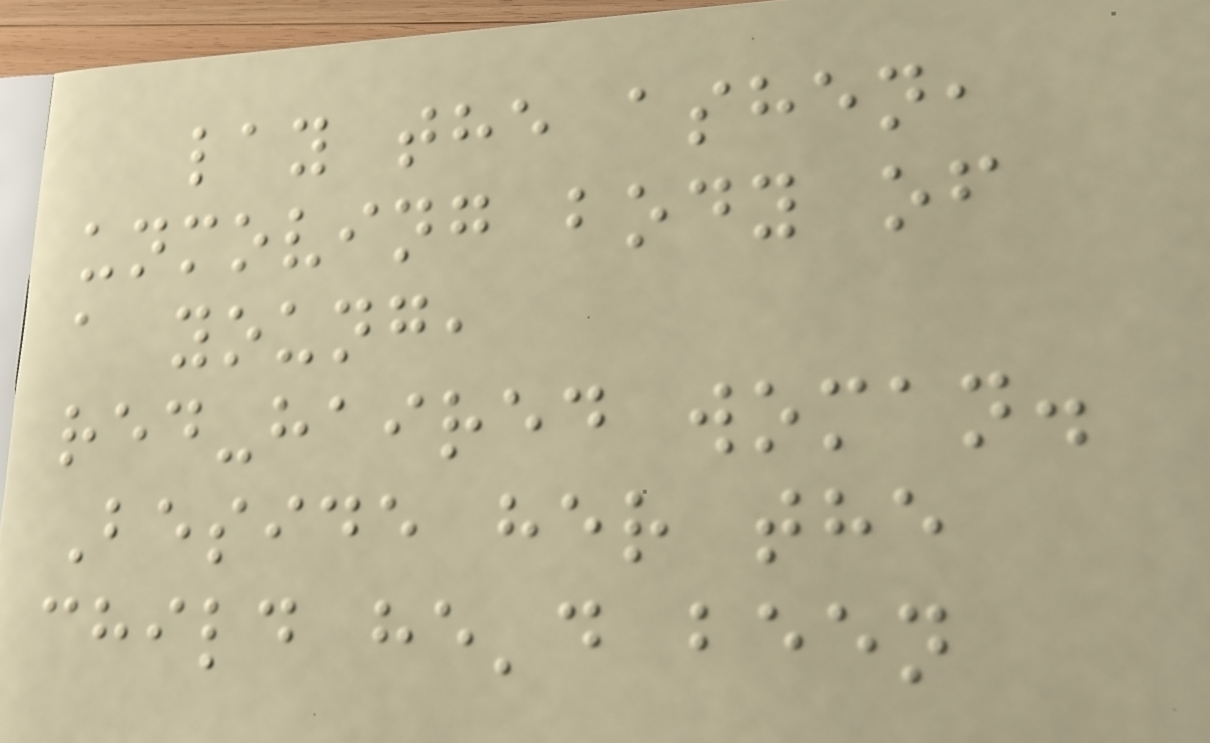lay the ashen,
unmoving body of
a young,
red-haired woman.
Beside her the
child he'd been
